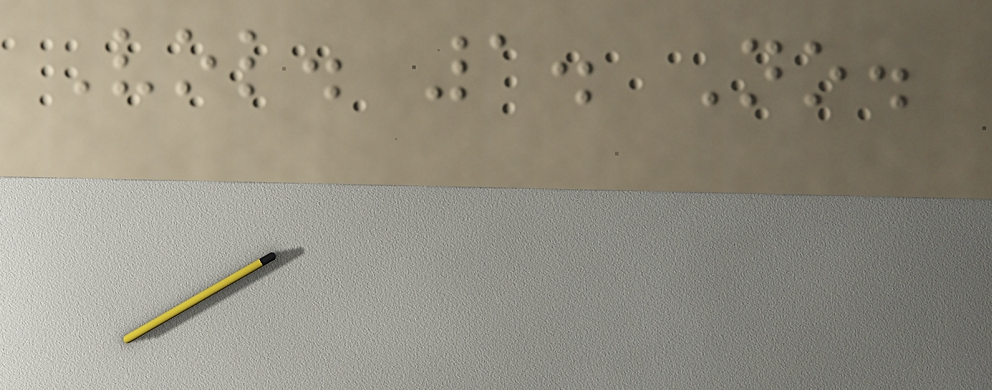Vol. 1. No.
